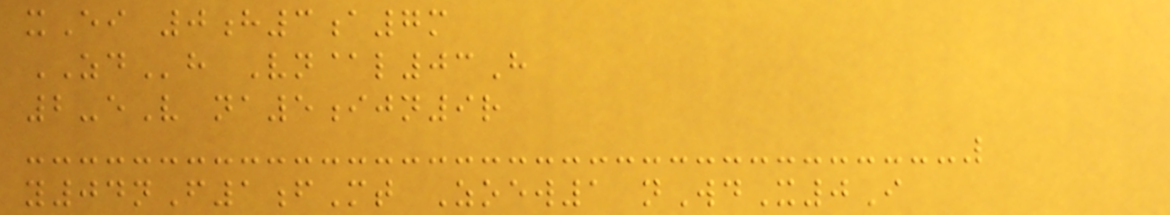xEi 0h3a7m
ZDh Vn@l03H
2-eV na5ijn9r
y04nF1fMt Zoew1 nWdX0I
